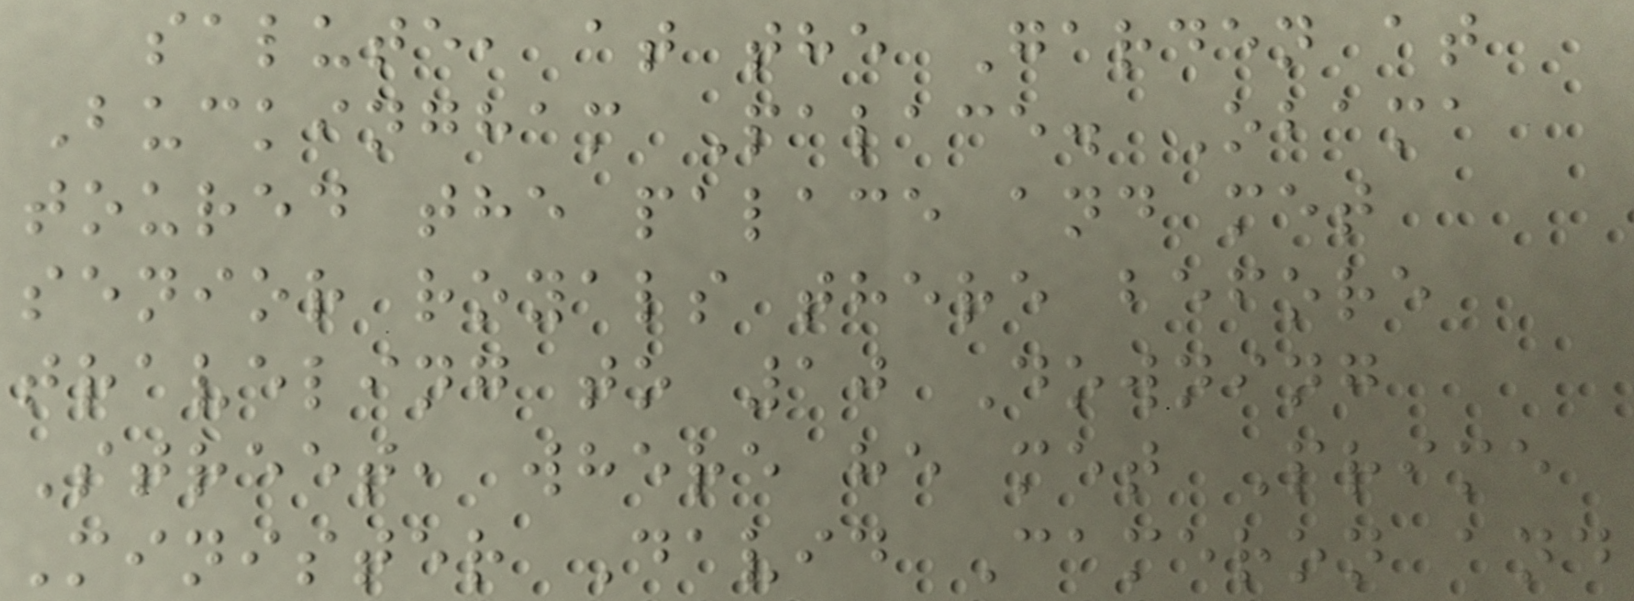salute, at the Garden at
Buckingham Palace. Obama
toured the palace and met
senior royals there before
traveling to 10 Downing
Street, where he met Prime
Minister David Cameron and
